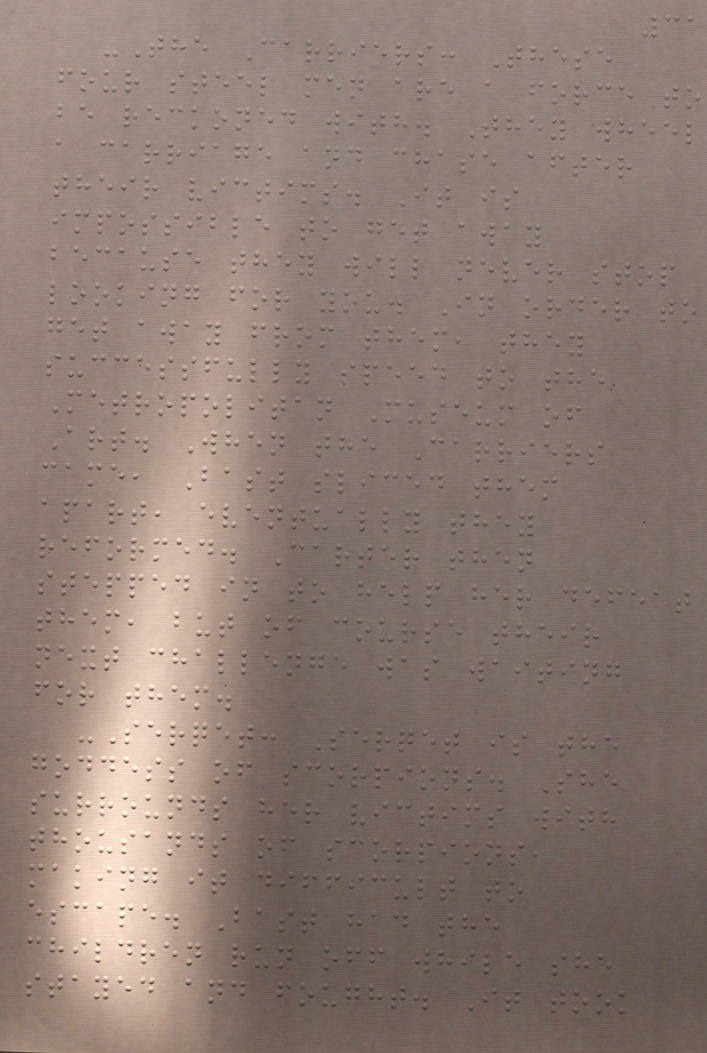31
-The Carriers: These
four steel men are a force to
be reckoned with. They wheel
a carriage and chase after
their victims. It is
impossible to get away
because they will never stop
looking for you. In order to
get away from them, they
successfully speed to the
Metropolitan Museum of
Art. When the Carriers
came, Bast sliced them
apart, eventually they
reformed. Carter then
stepped in to help her defeat
them, but of course their
next challenge was waiting
for them.
-Serqet: Serqet is the
goddess of scorpions. She
surrounds her victims with
thousands of scorpions,
making it difficult to
escape. Bast had the
children run off while she
stayed and fought. It took
